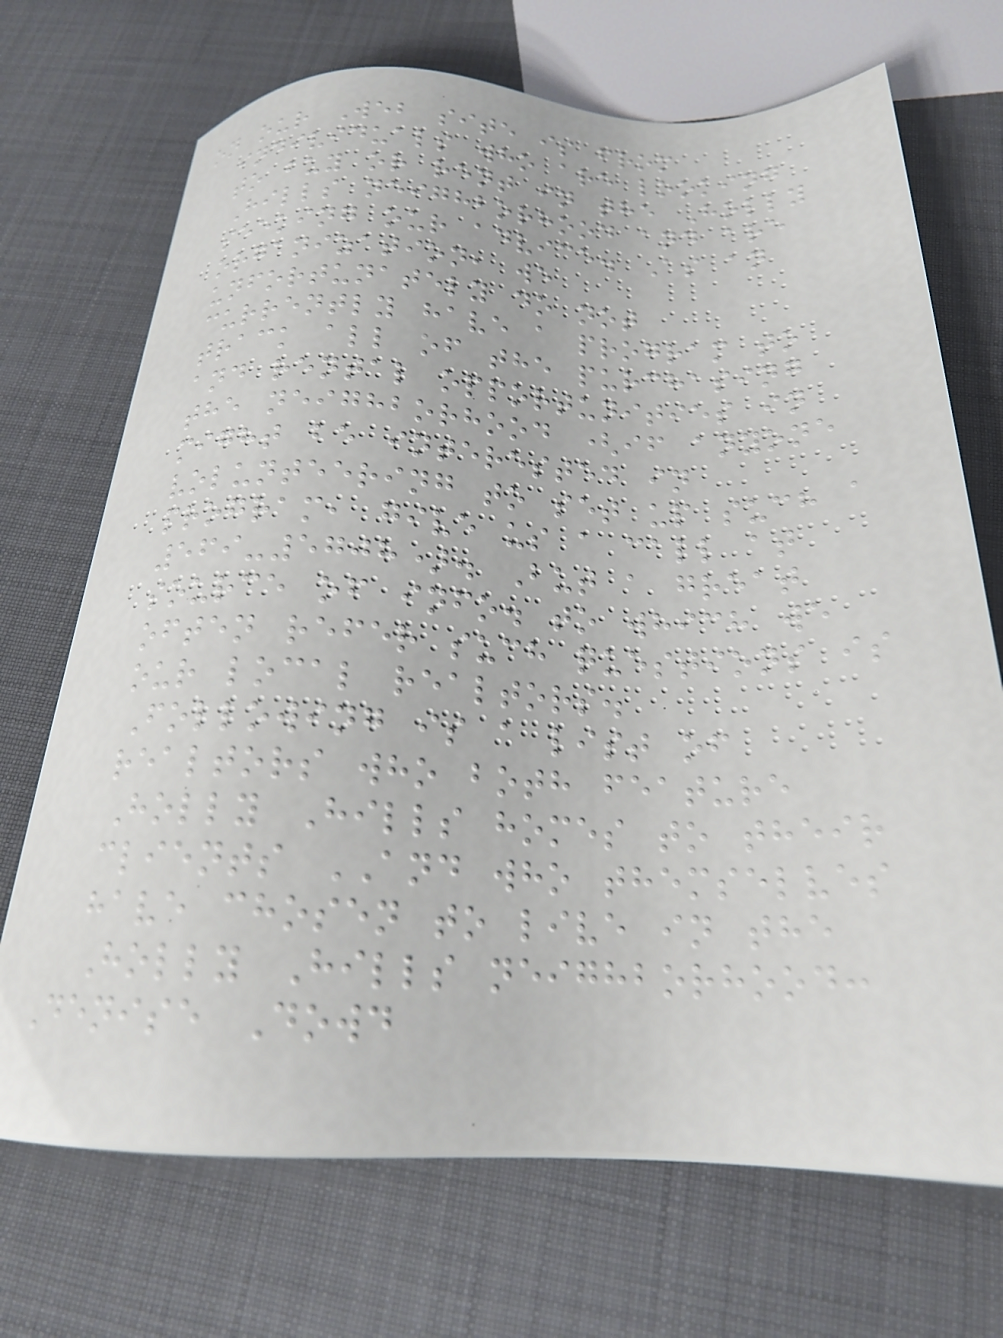on our Web site is from
individuals who are looking
to buy or rent in the Holly
Hills neighborhood and are
seeking our advice. As an
organization, we
unfortunately do not
currently have a program to
track all of the purchasing
and rental opportunities in
the neighborhood (if anyone
might be interested in
volunteering to set up such a
program, give us a call at
569-5708). But a great
source of info. to which we
often refer such questions is
our local realtors.
Following is a list of
realtors who both feature
Holly Hills homes to their
clients AND who themselves
have chosen to live in the
Holly Hills neighborhood:
Denise Dowd
